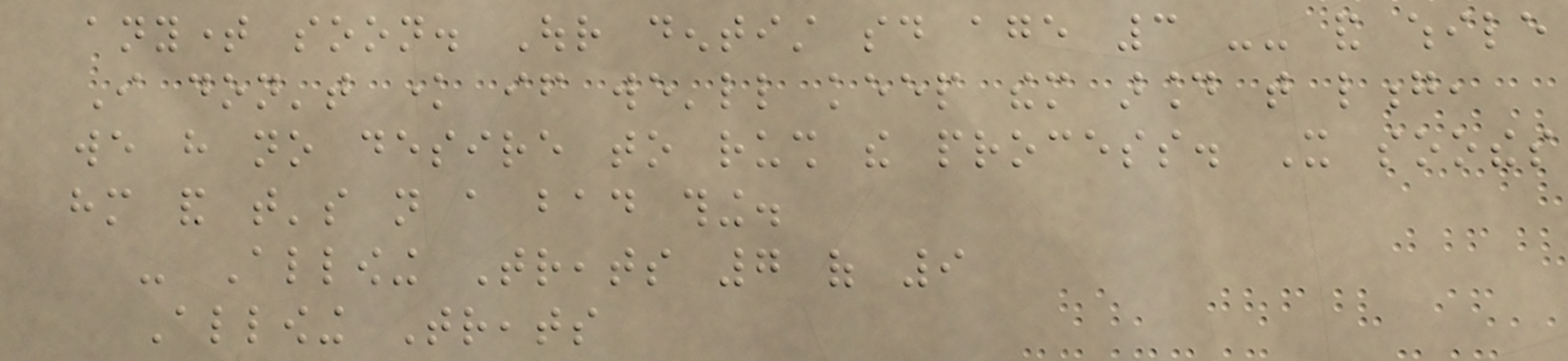anytime soon. Our dentist said age 3 -- and while
I don't know if we'll keep them around that long,
we have no desire to rush the process. It soothes
him and that's not a bad thing.
- Allowing Treats 7 of 9
Allowing Treats
